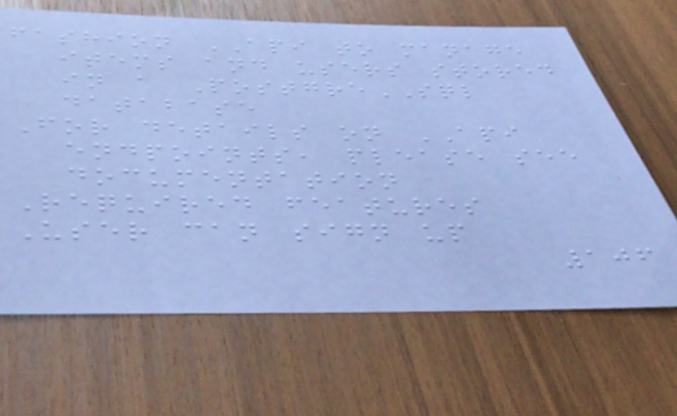fashion API to manage
items and users stored
in a PostgreSQL
database
For details on API
endpoints, please see
documentation
Required features
User can sign up
106
